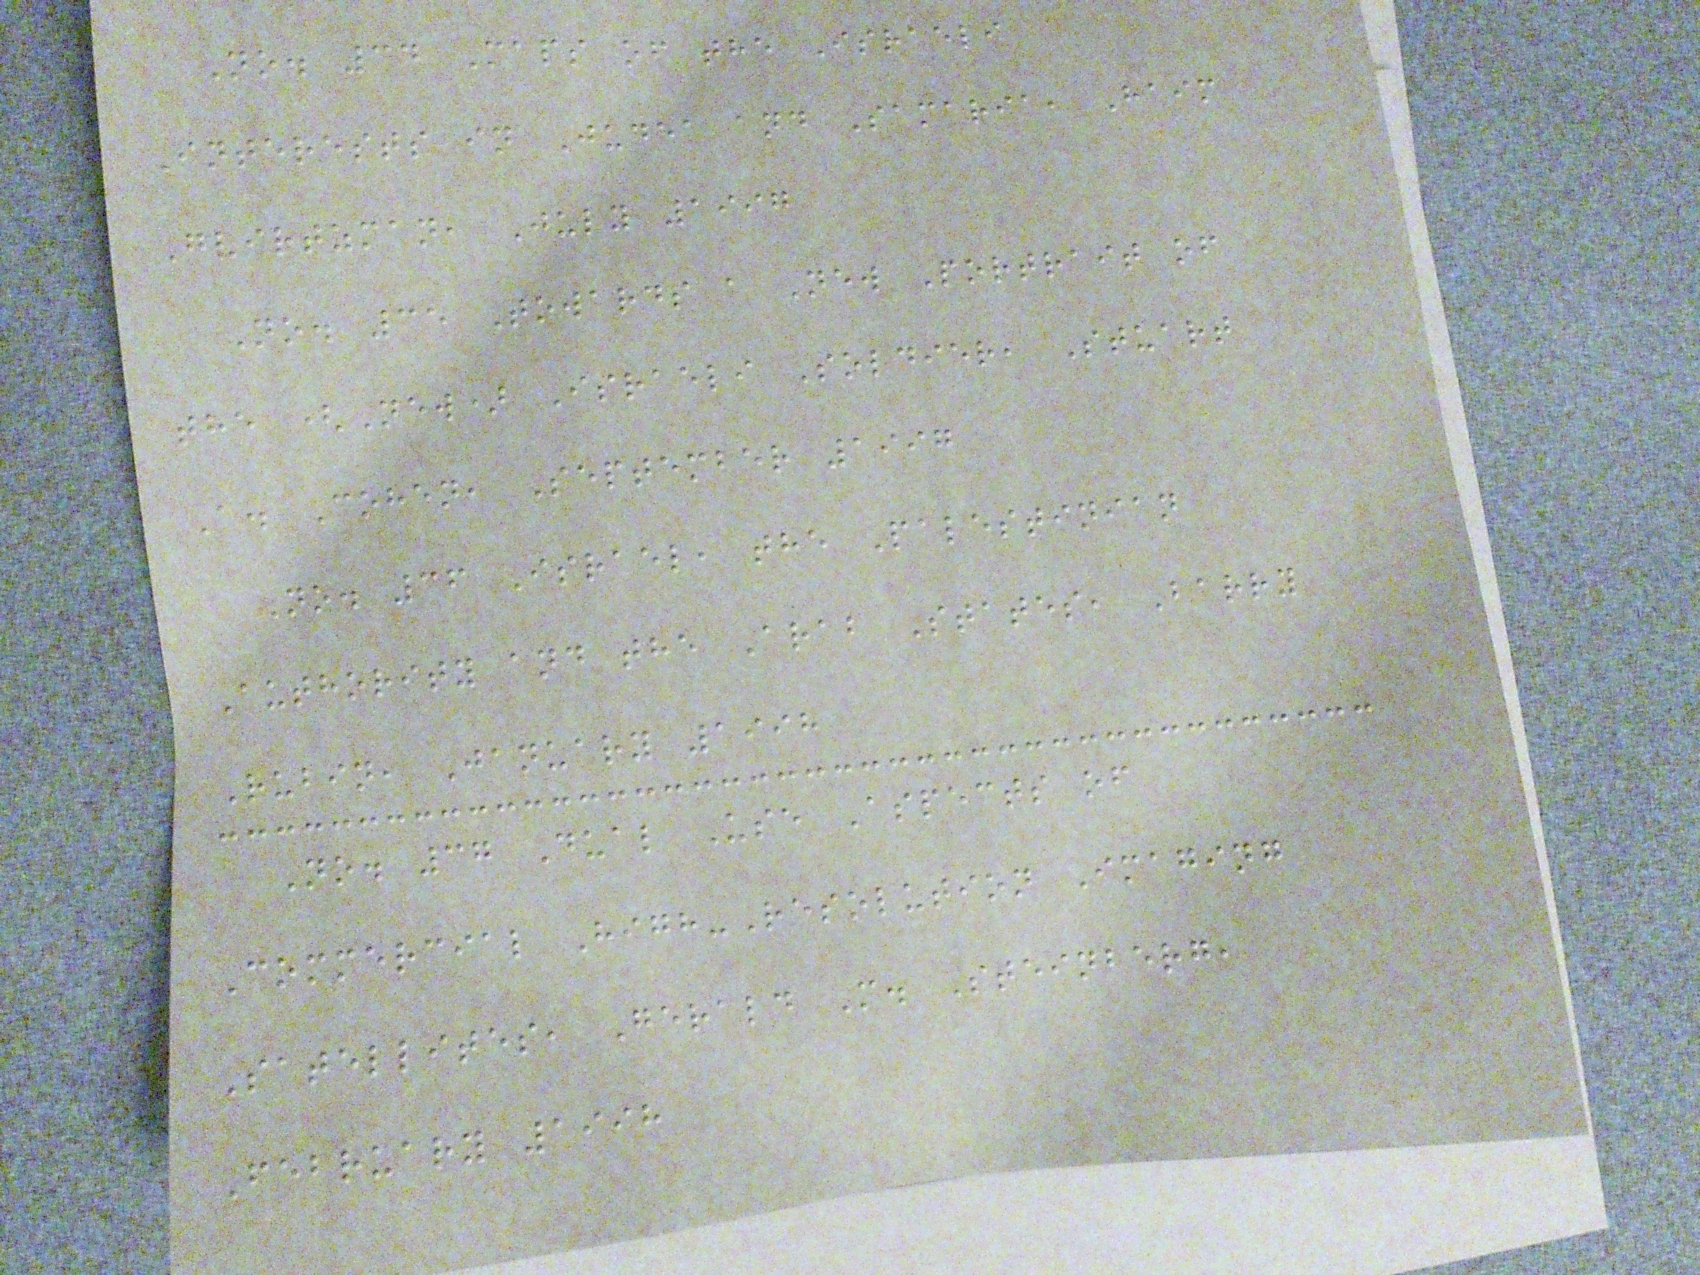No. 34 Maps of the Israeli
Interests in Judea and Samaria, Haim
Gvirtzman, July 1997
No. 35 Towards a New Portrait of
the (New) Israeli Soldier, Stuart
A. Cohen, September 1997
No. 36 Israel, the Palestinian
Authority and the Arab States, Barry
Rubin, January 1998
No. 37 Dual Use Aspects of
Commercial High-Resolution Imaging
Satellites, Gerald M. Steinberg,
February 1998
